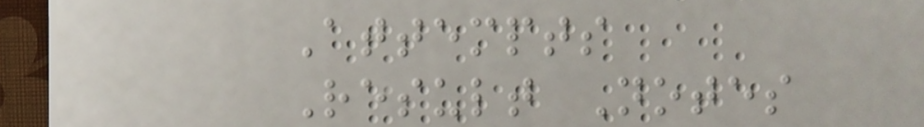Attempts
Result Notes
